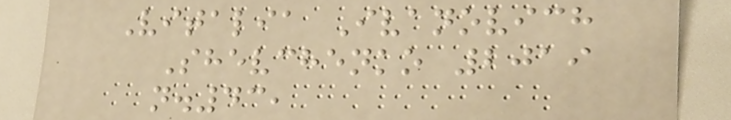Vitalia Ivanovich
Shevchenko 2019
n.43,
